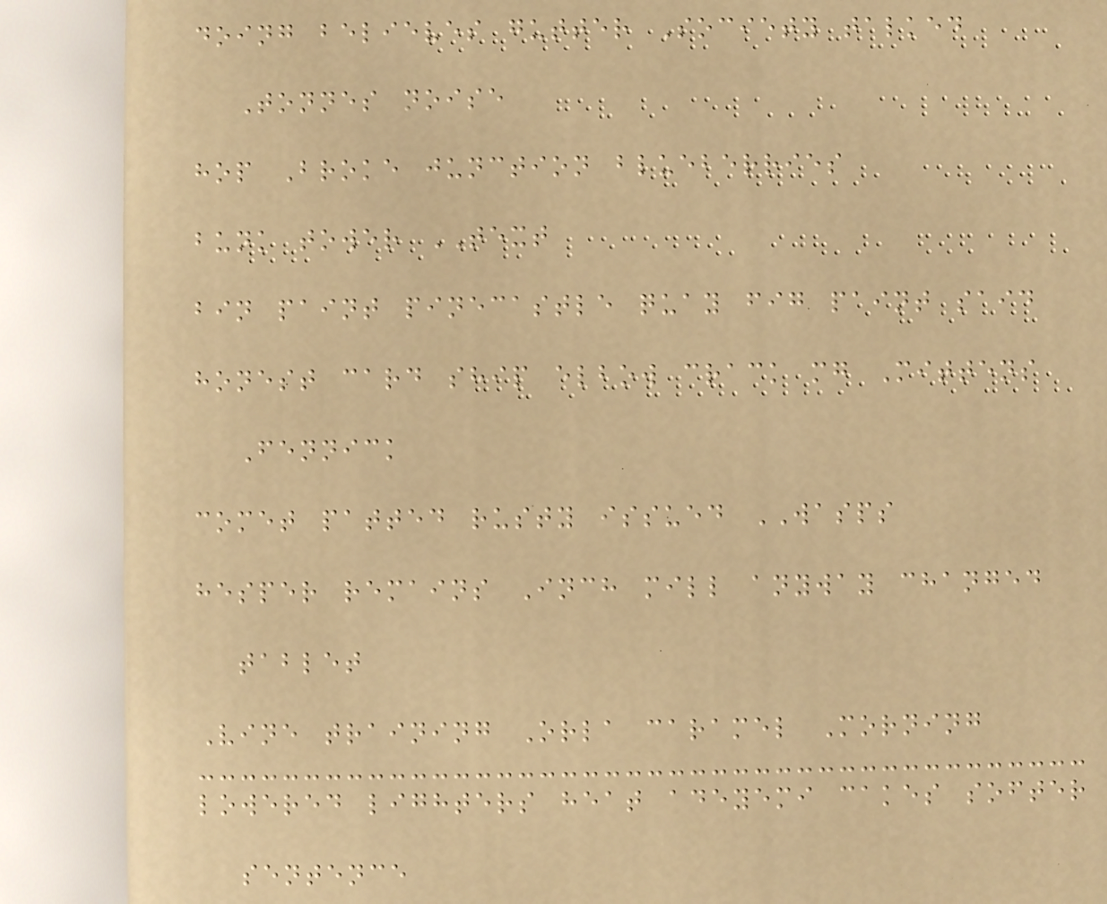doing believes gutter Society talked
Tonnes noise
hop Broke junction blueberries
bunk tower TEXT
bin paint pinecastle quay fig paint said
honest card ship elbow crack mg Mittens
Fennick
comet patted rusty issued WASPS
hesper remains Inch mill anyway changed
tablet
Vine training Orla caramel Morning
lowered lighters heat adeyemi cakes softer
sentence
